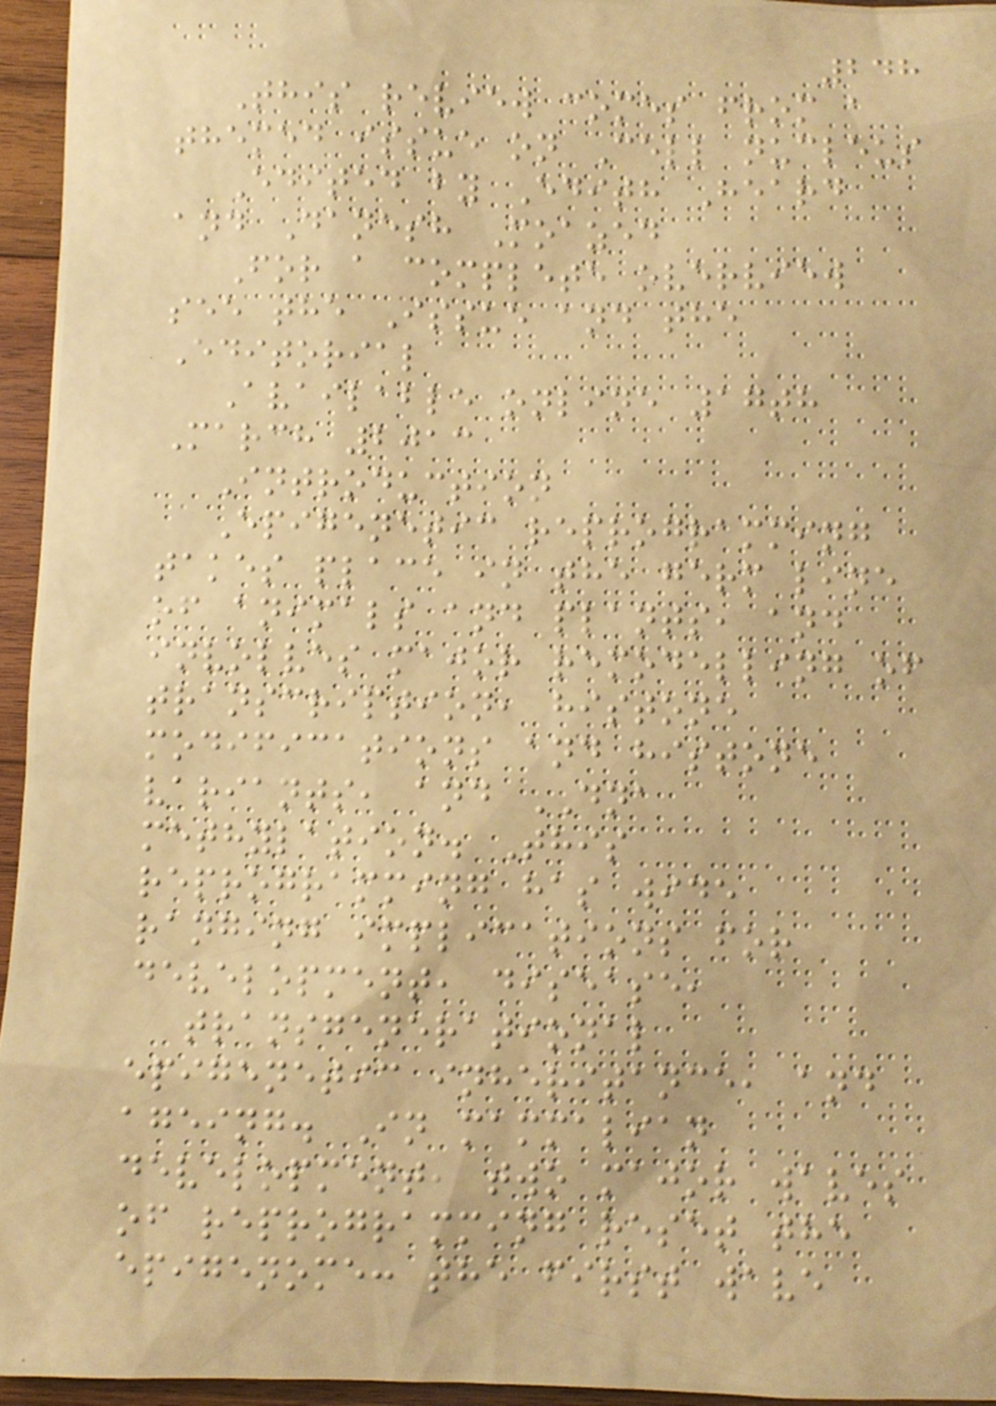248
This review comes from a
themed issue on Cell nucleus
Edited by Edith Heard
and Danesh Moazed
For a complete overview
see the Issue and the
Editorial
Available online 17th
March 2013
Introduction
Epigenetic reprogramming
takes place in the germ line
of animals and plants, and
involves major remodelling of
transcription, histone
modifications and histone
variants, and DNA
methylation. This
reprogramming has wide
ranging implications for
development, disease,
transgenerational
epigenetic inheritance, and
ageing. In mammalian
development, two major waves
of reprogramming reset the
epigenome: the first wave
